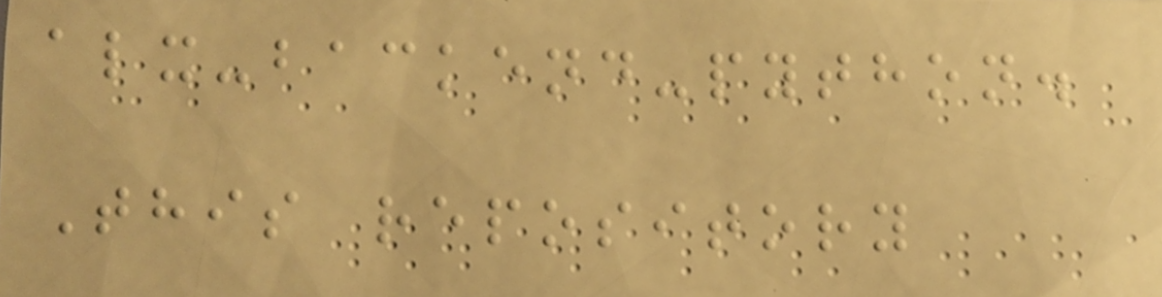alx-backend-python.
This repository
